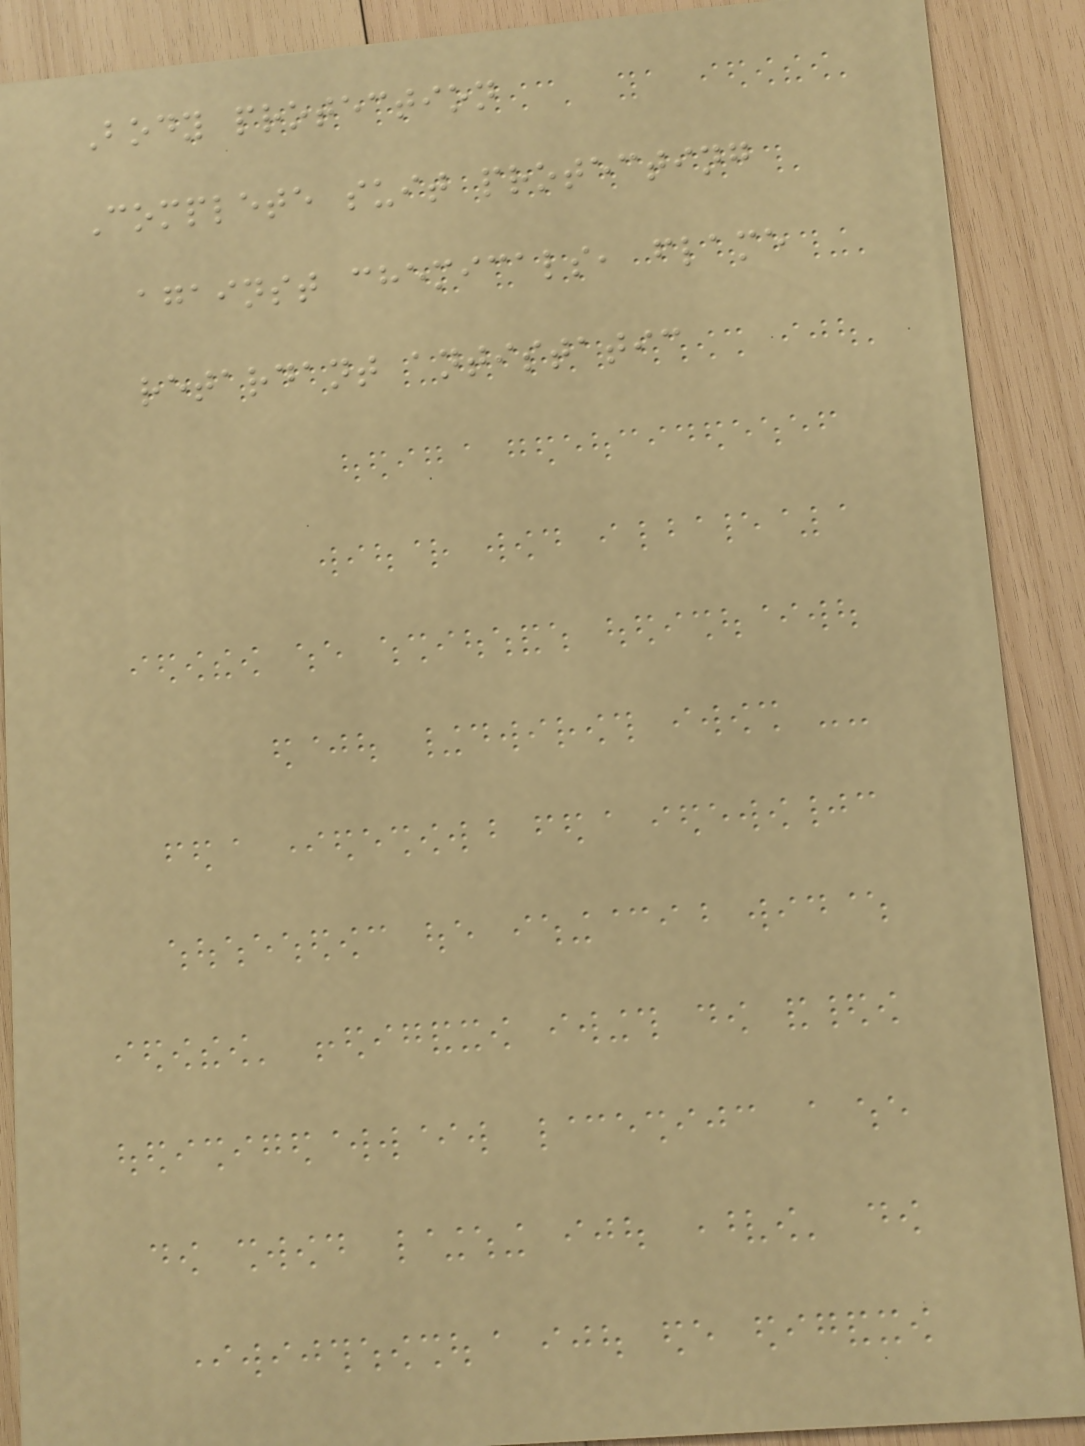Body protection
Complete suit protecting
against chemicals, flame
retardant antistatic
